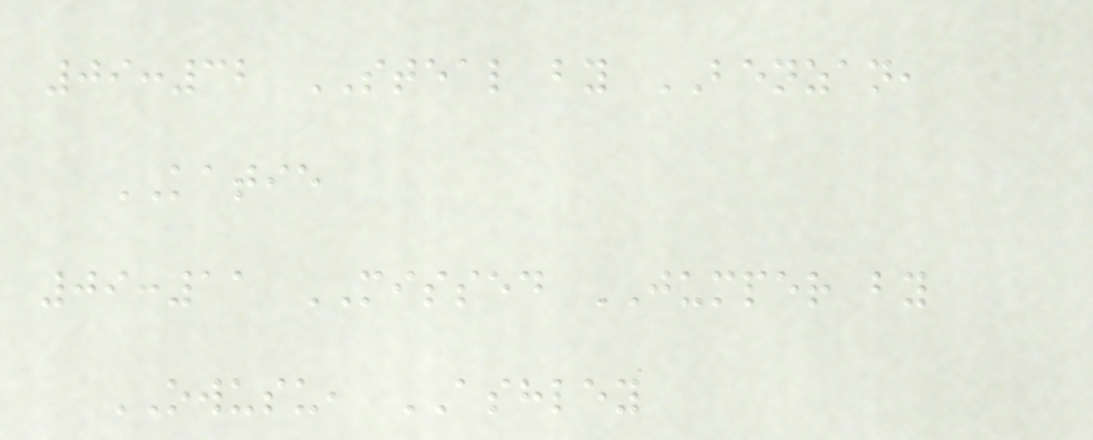09:32 STEAL by BENZAN,
KATIE
09:11 MISSED JUMPER by
OWUSU, ASHLEY
